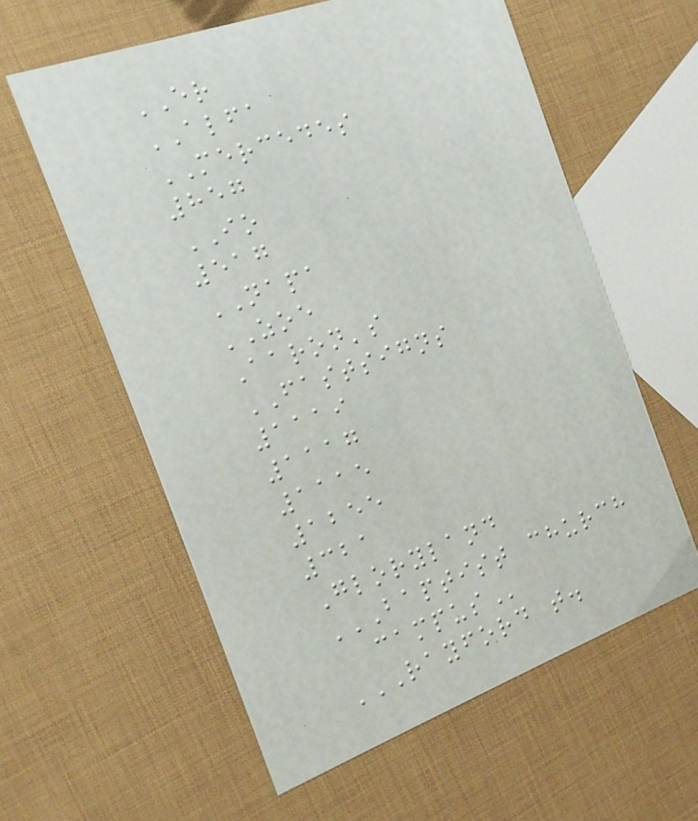ER
ALFA
MERCEDES
857
IO
517
NAPA
ZOE
Aaron's
FASTSIGNS
1119
1117
1115
1255
321
Gloryland
BAPTIST CHURCH
CAMPUS
RAYFORD T.
